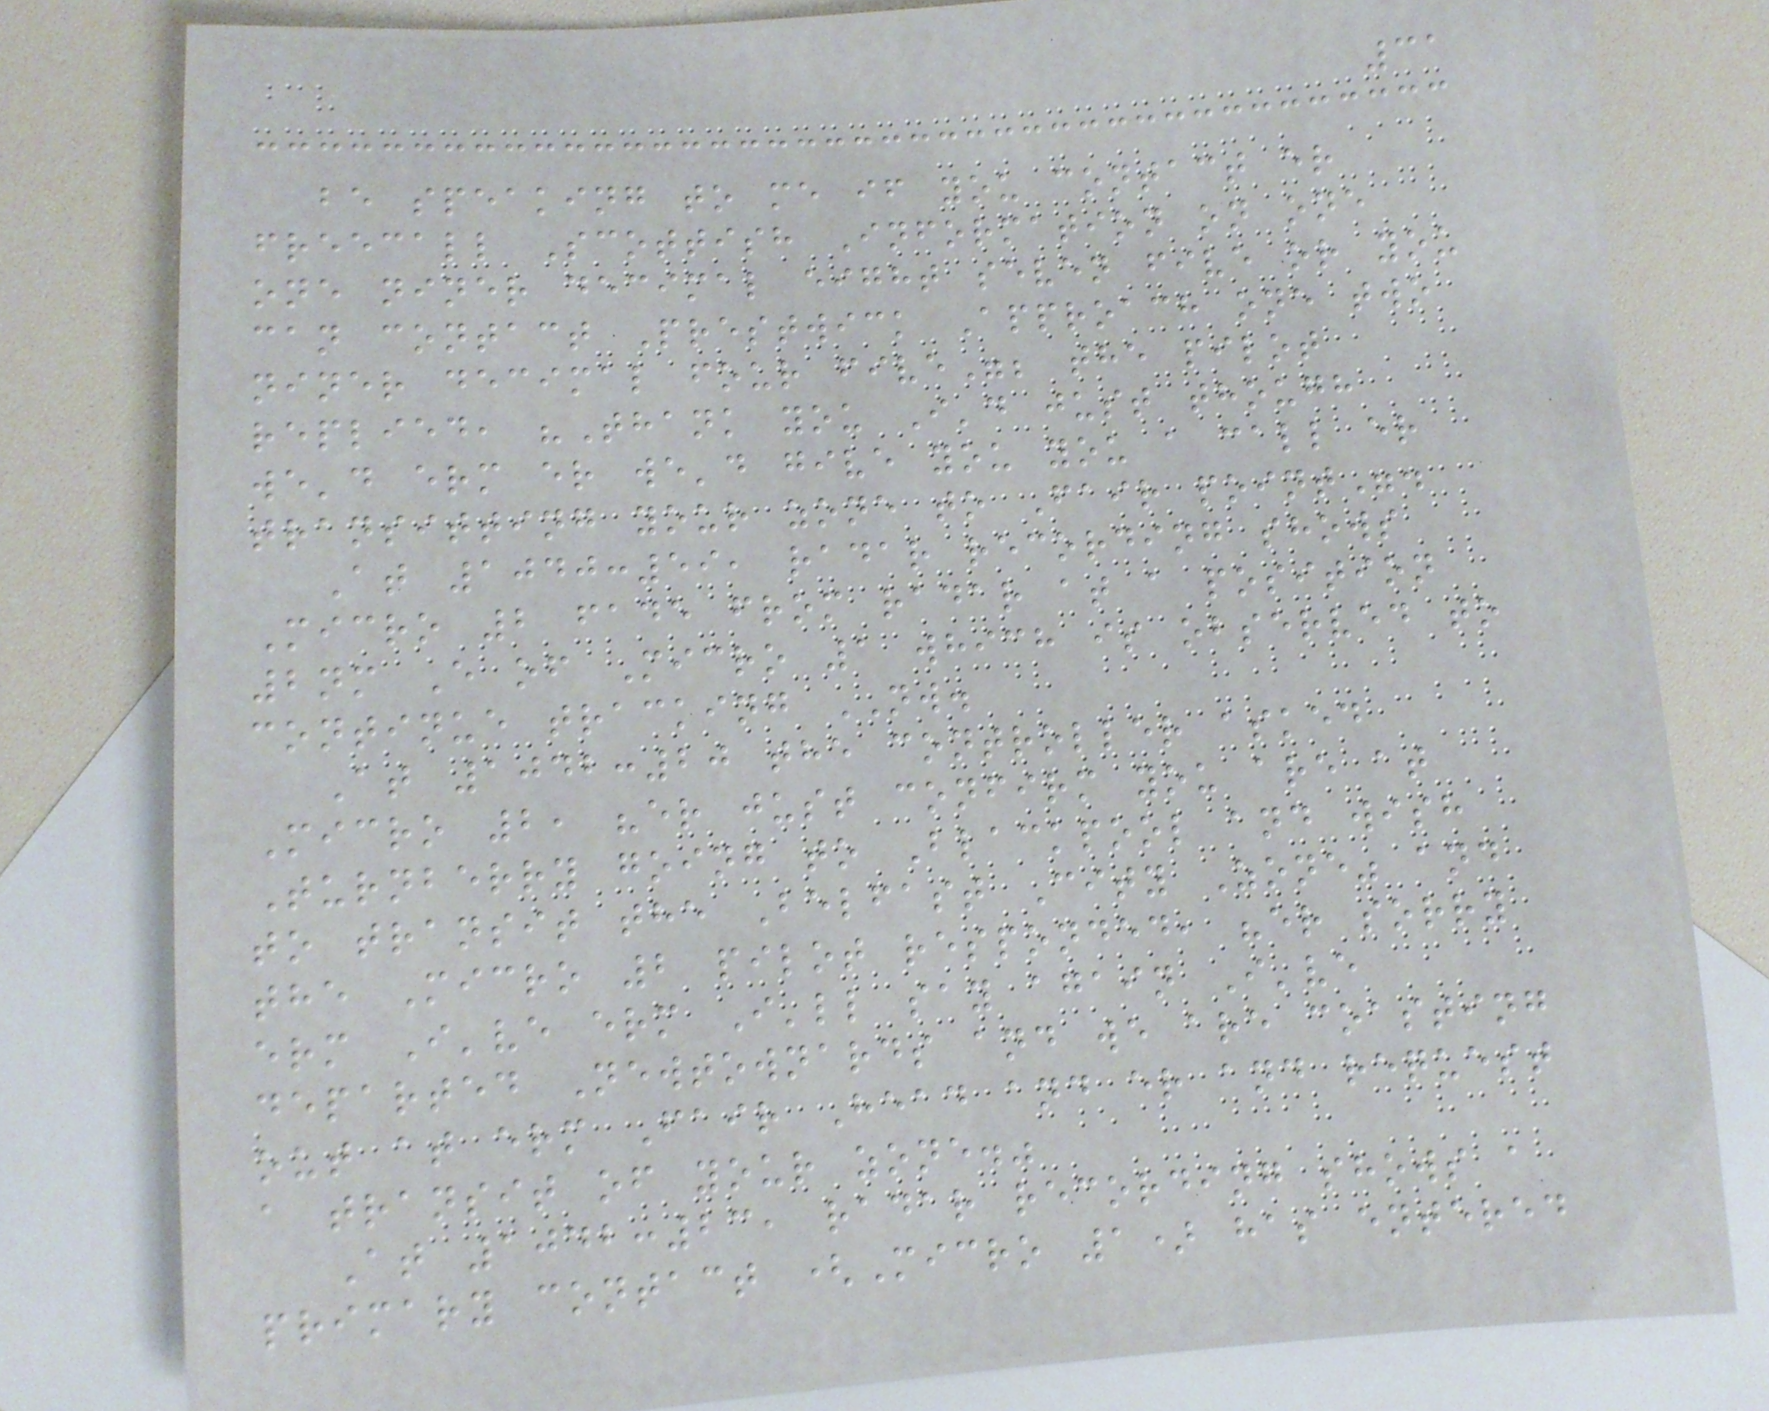31
be speaking to me if you contact er
freecall Scottish Information on one
one niner decimal eight seven five or you
can contact Prestwick Approach one two
niner decimal four five"; the pilot
replied, "Thank you I'd just though
we'd erm er we'd give you you a call er
transitting your zone to Fair point".
At 1040:59, radar recording shows
Micro 2 fade from radar at a position
2nm E of Micro 1 which is observed to
continue tracking NW.
At 1042:20 the controller asked
Micro 2, "er just confirm you are at
Turnberry going to Blackpool and wish
to transit the Belfast City Zone" and
the Micro 2 pilot responded, "er sorry
erm I've erm I'll say again I've
departed Newtownards and we are coasting
out at erm Fair Head and er and request
a transit of your zone."
At 1042:23, radar recording shows a
primary contact (Micro 1) has entered
